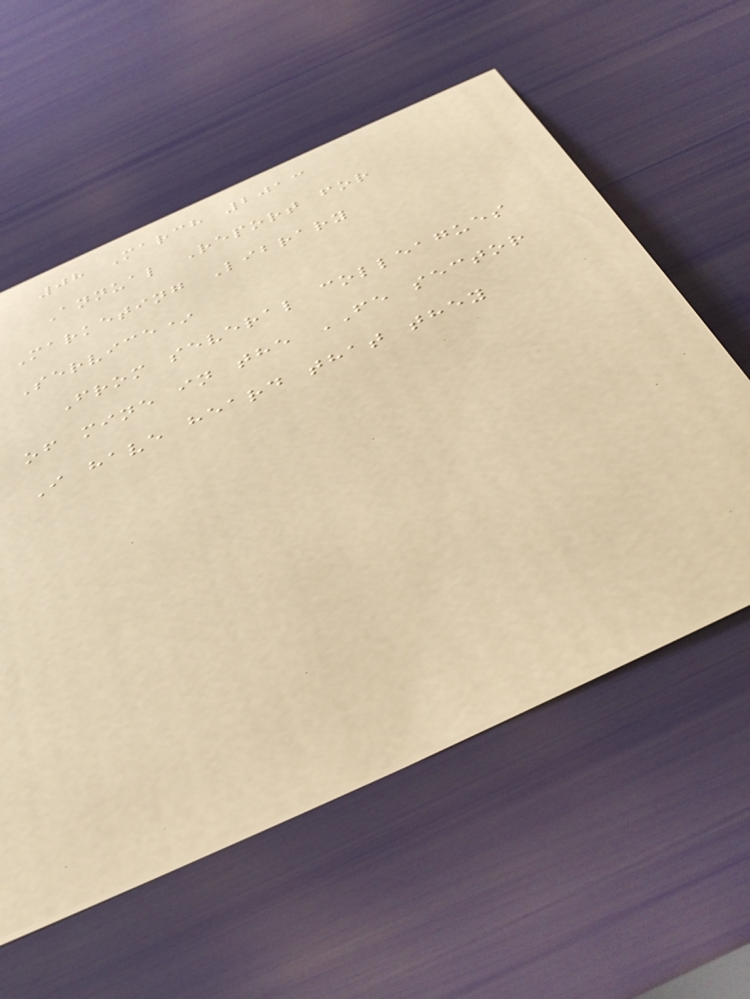08 March 2013
Annual Report for
Marketing Library
Service*
From several colleagues
of mine in the FE sector
I have heard that they
